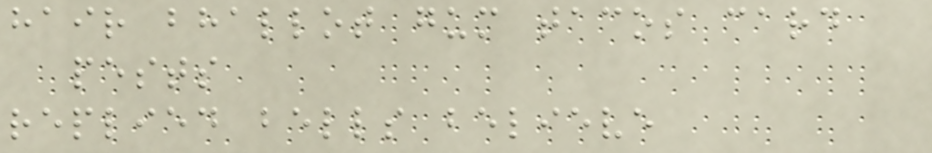hair bhallot gum tacos card
pests
replied bells believe
